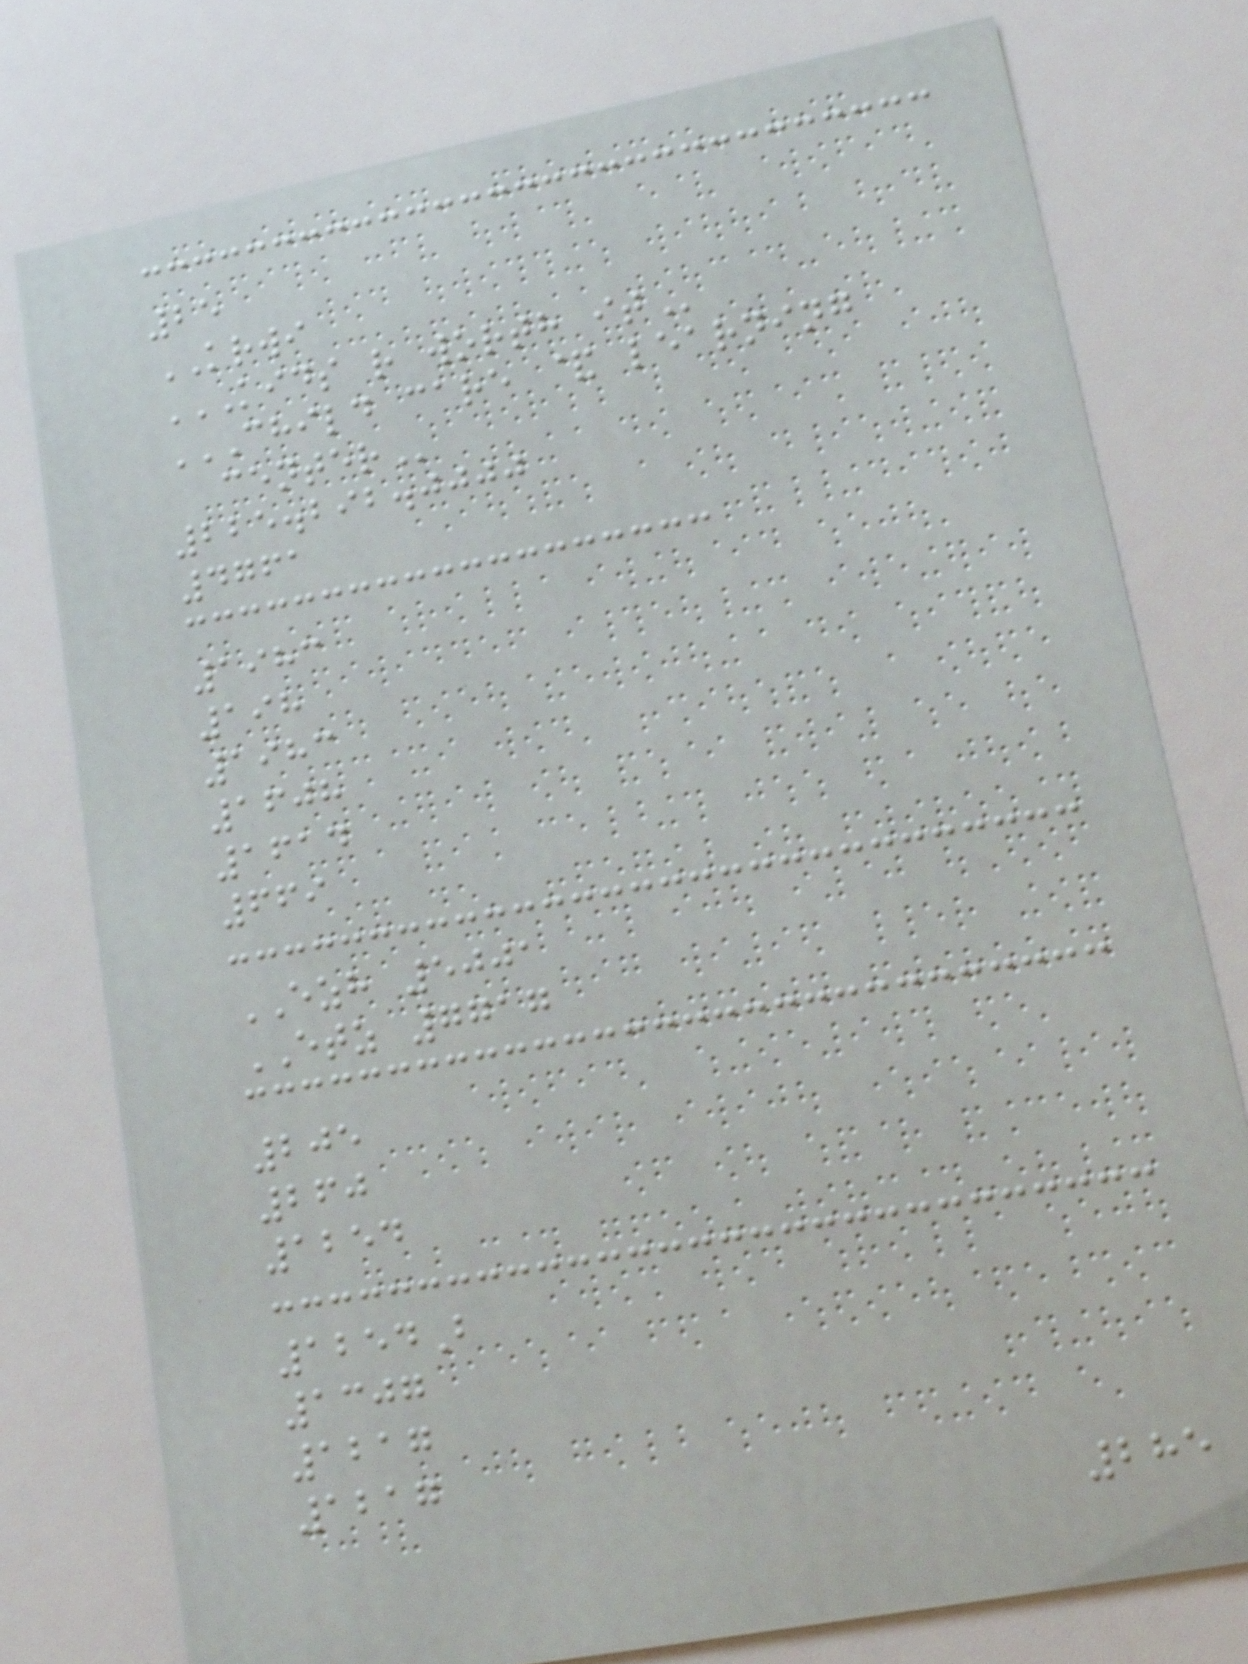25
KRWI
KIDS R WORTH IT
CHILD CARE & LEARNING
CENTER
225.292.0000
4761
1983
198
1983
1608
1614
669
EZH 5001
ETZ 7717
205
260
1254
1254B
1307
1217
1217
285
